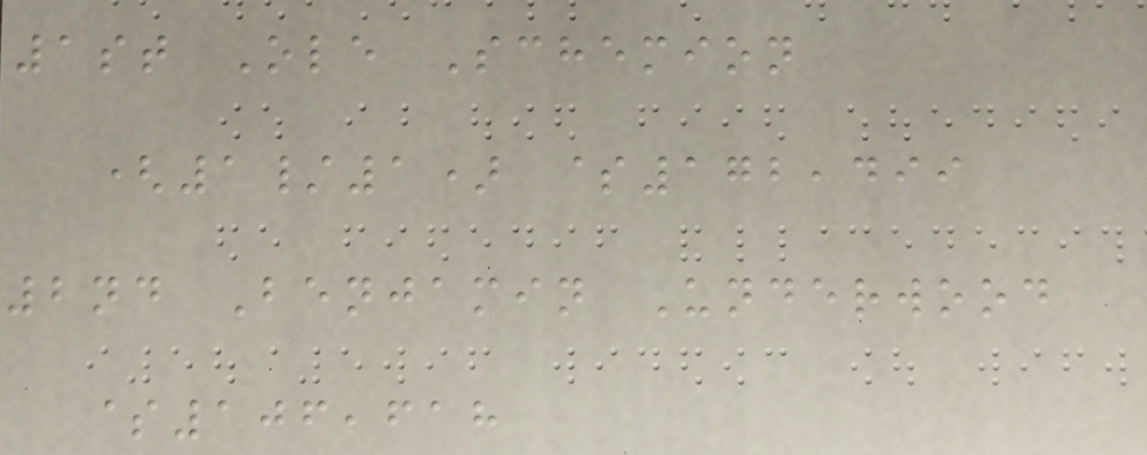1st Ole Schemion
(1/1) $172,499
2nd Benjamin Underwood
$106,618
